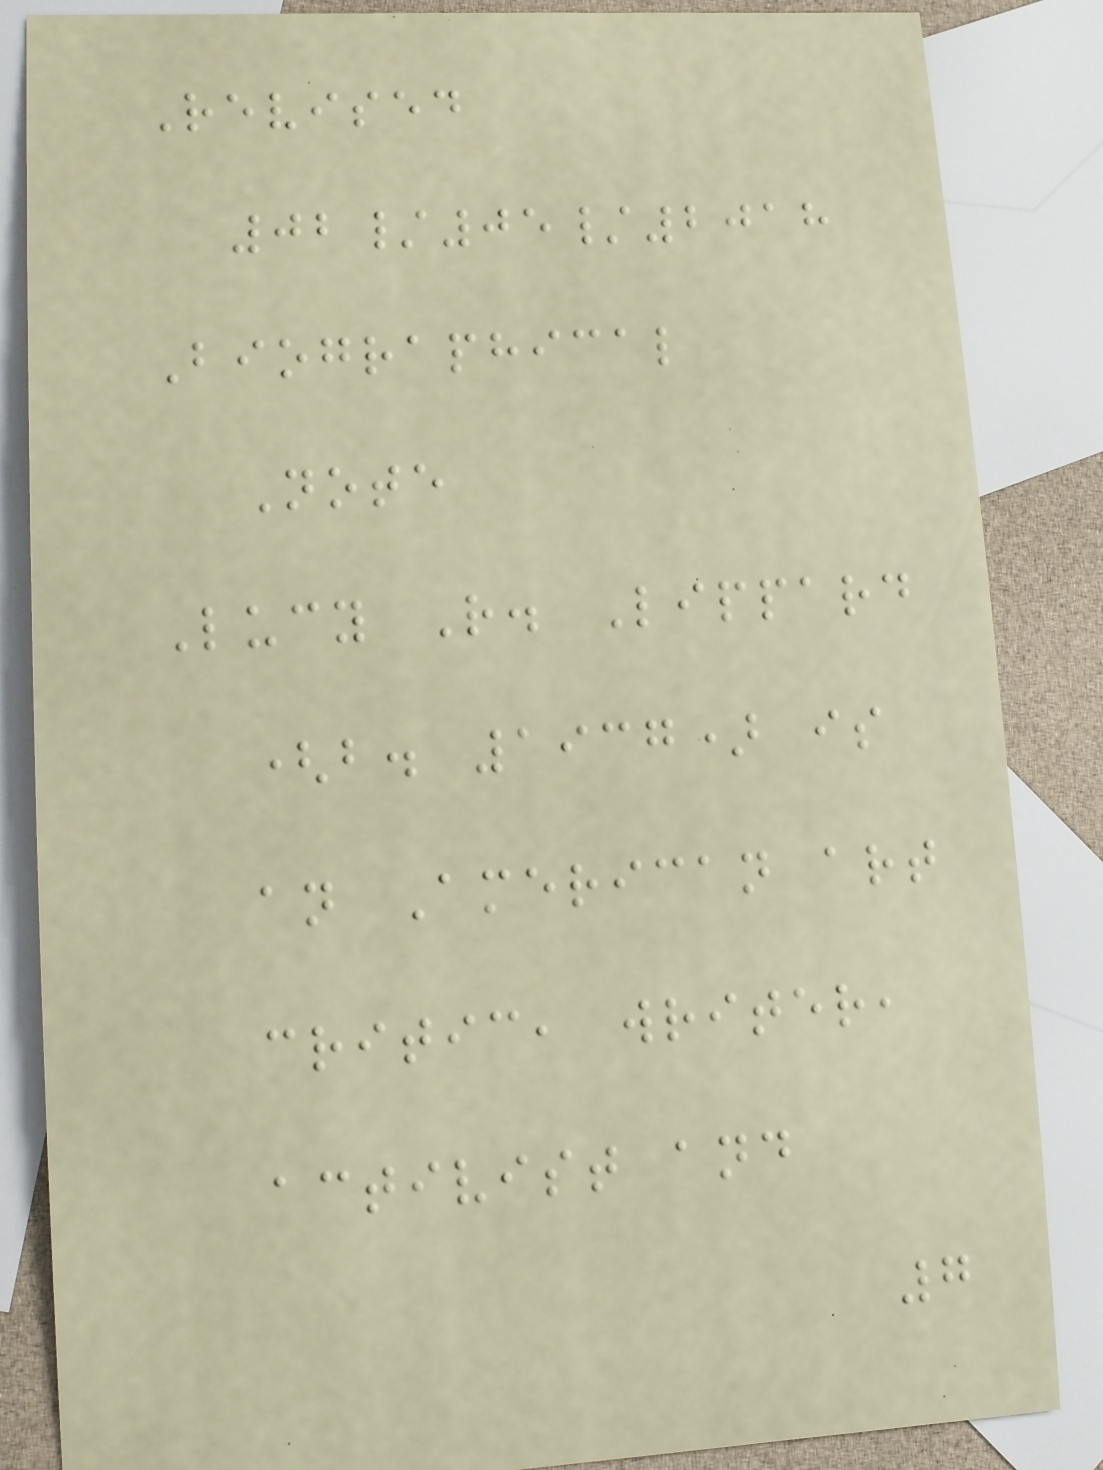Revised
02/05/2018
Biographical
Note
Lucy R. Lippard
(b. 1937) is
an American art
critic, writer,
activist and
7
